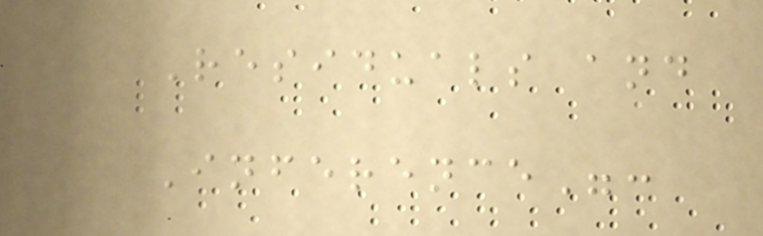Residuals and
Inference":
